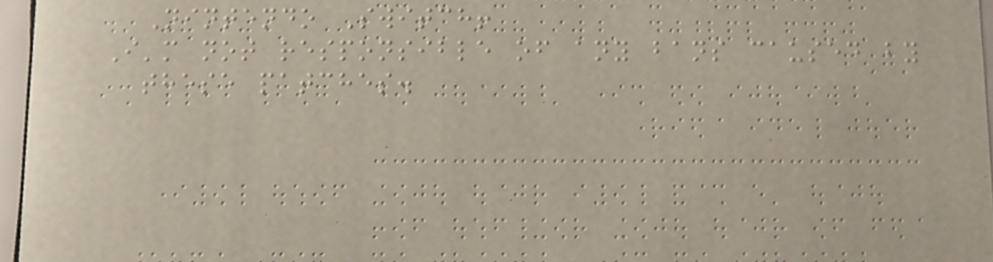Nintendo Switch!
I'm not responsible of any bans caused by
these patches.
